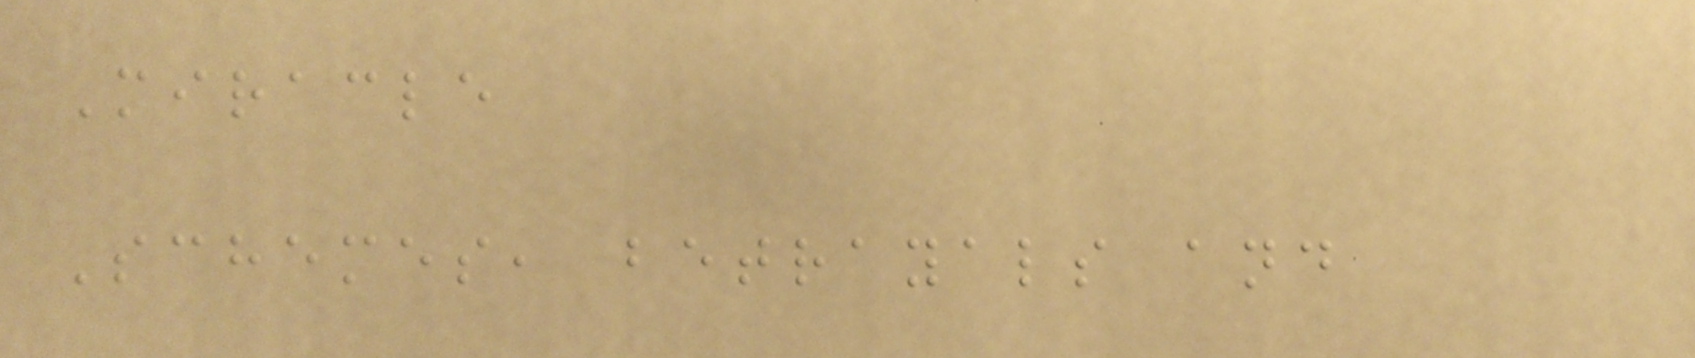Miracle
Schemes, betrayals and
